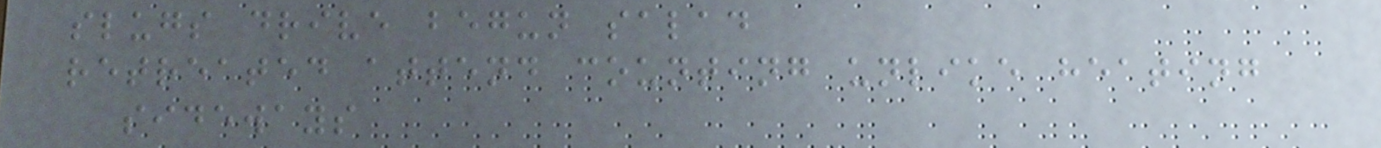slugs drive begun salad
retreated attend counting unlike heating
sideways
